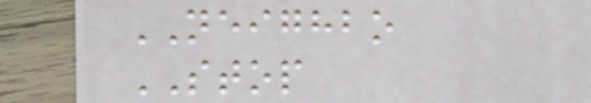NEIGHBO
STOP
